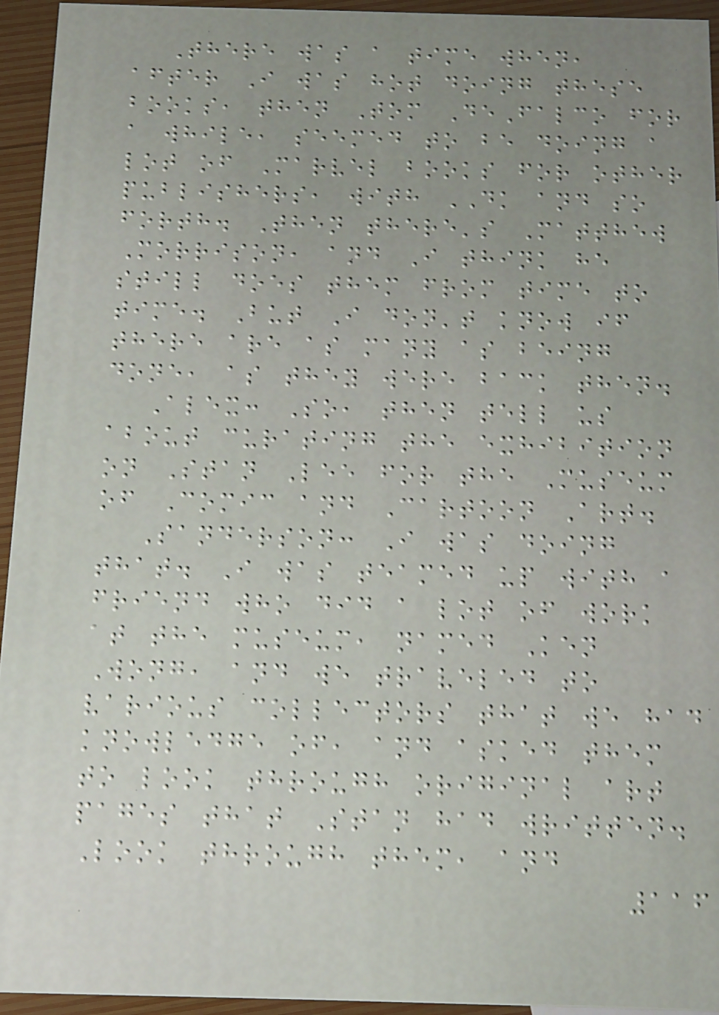There was a time when,
after I was hot doing these
books, then Tom DeFalco for
a while, seemed to be doing a
lot of Marvel books for other
publishers, with DK and so
forth. Then there's Matthew
Morrison, and I think he
still does them from time to
time. But I don't know if
there are as many as being
done, as they were back then.
Alex: So, then tell us
about curating the exhibition
on Stan Lee for the Museum
of Comic and Cartoon Art.
Sanderson: I was doing
that. I was teamed up with a
friend who did a lot of work
at the museum, named Ken
Wong, and we traveled to
various collectors that we had
knowledge of, and asked them
to look through original art
pages that Stan had written.
Look through them, and
116
